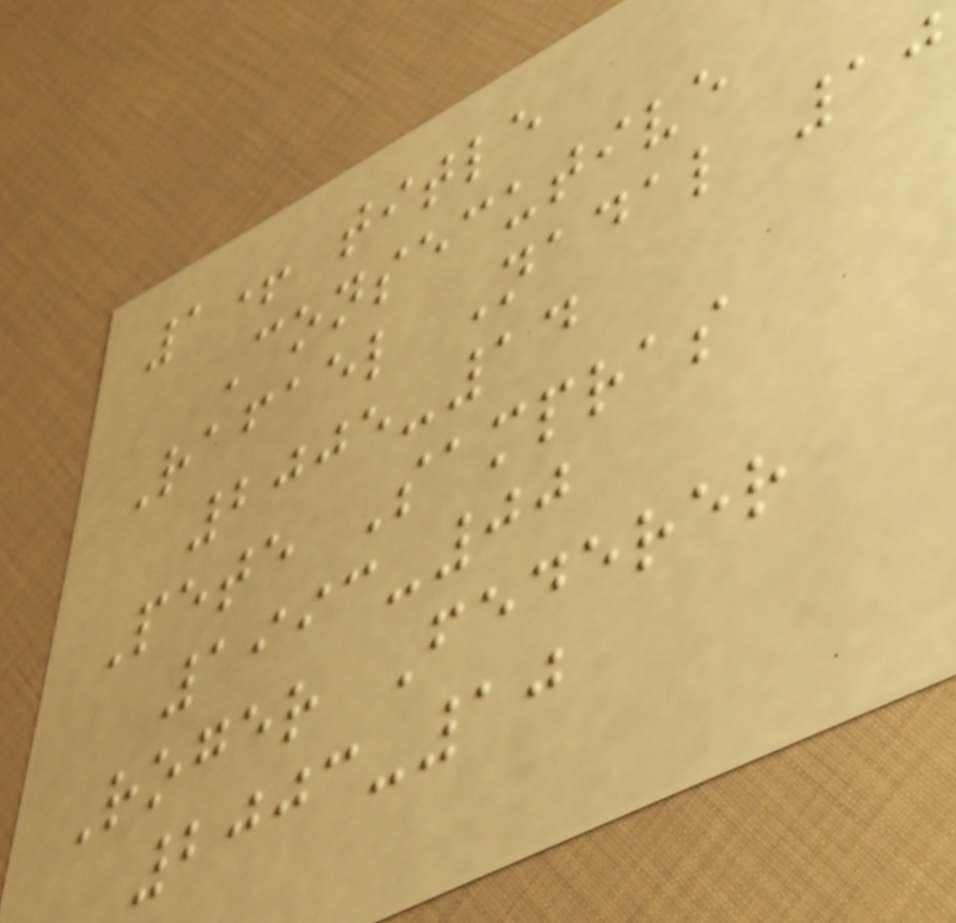1+ title
Consecutive
Rafael Nadal 10
2005-14
Pete Sampras
1993-00
Roger Federer
2003-10
